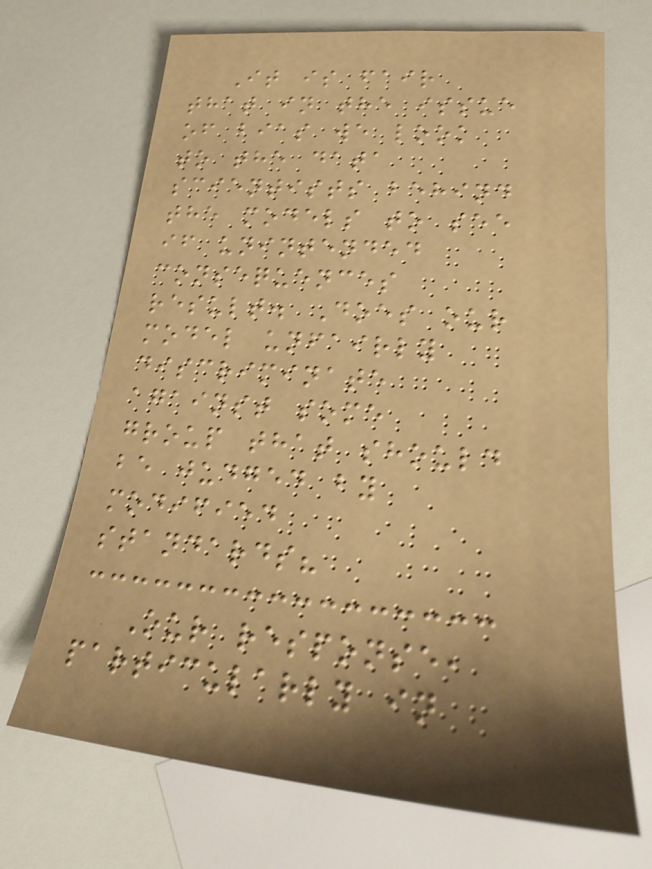It is fair
that in the issue
of bias we look
to the data
scientists behind
the models to see
if unintended
consequences
result. Does our
model unfairly
discriminate
against some
group that should
be judged by
modified
standards?
Our response,
particularly in
